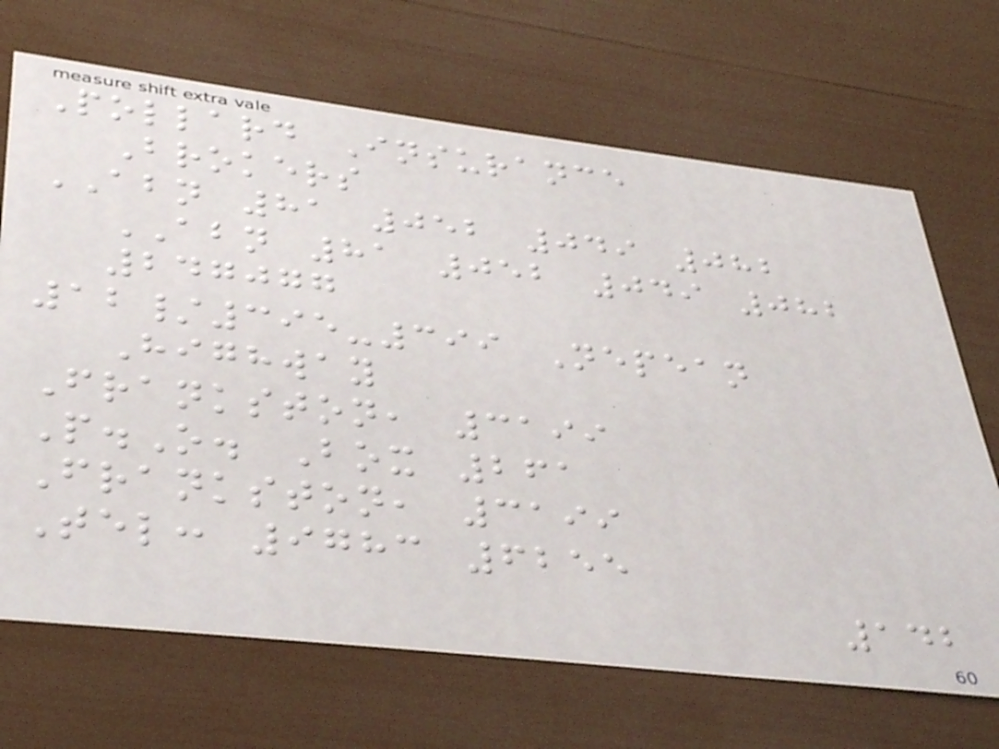Pollard Insurance
Brokers
ABN 81 052 049 082
ABN 81 052 049 082
247077
12/395-399 Nepean
Highway
Frankston, 3199
P.O. Box 261
Frankston, 3199
Tel: 9783 6255
142
